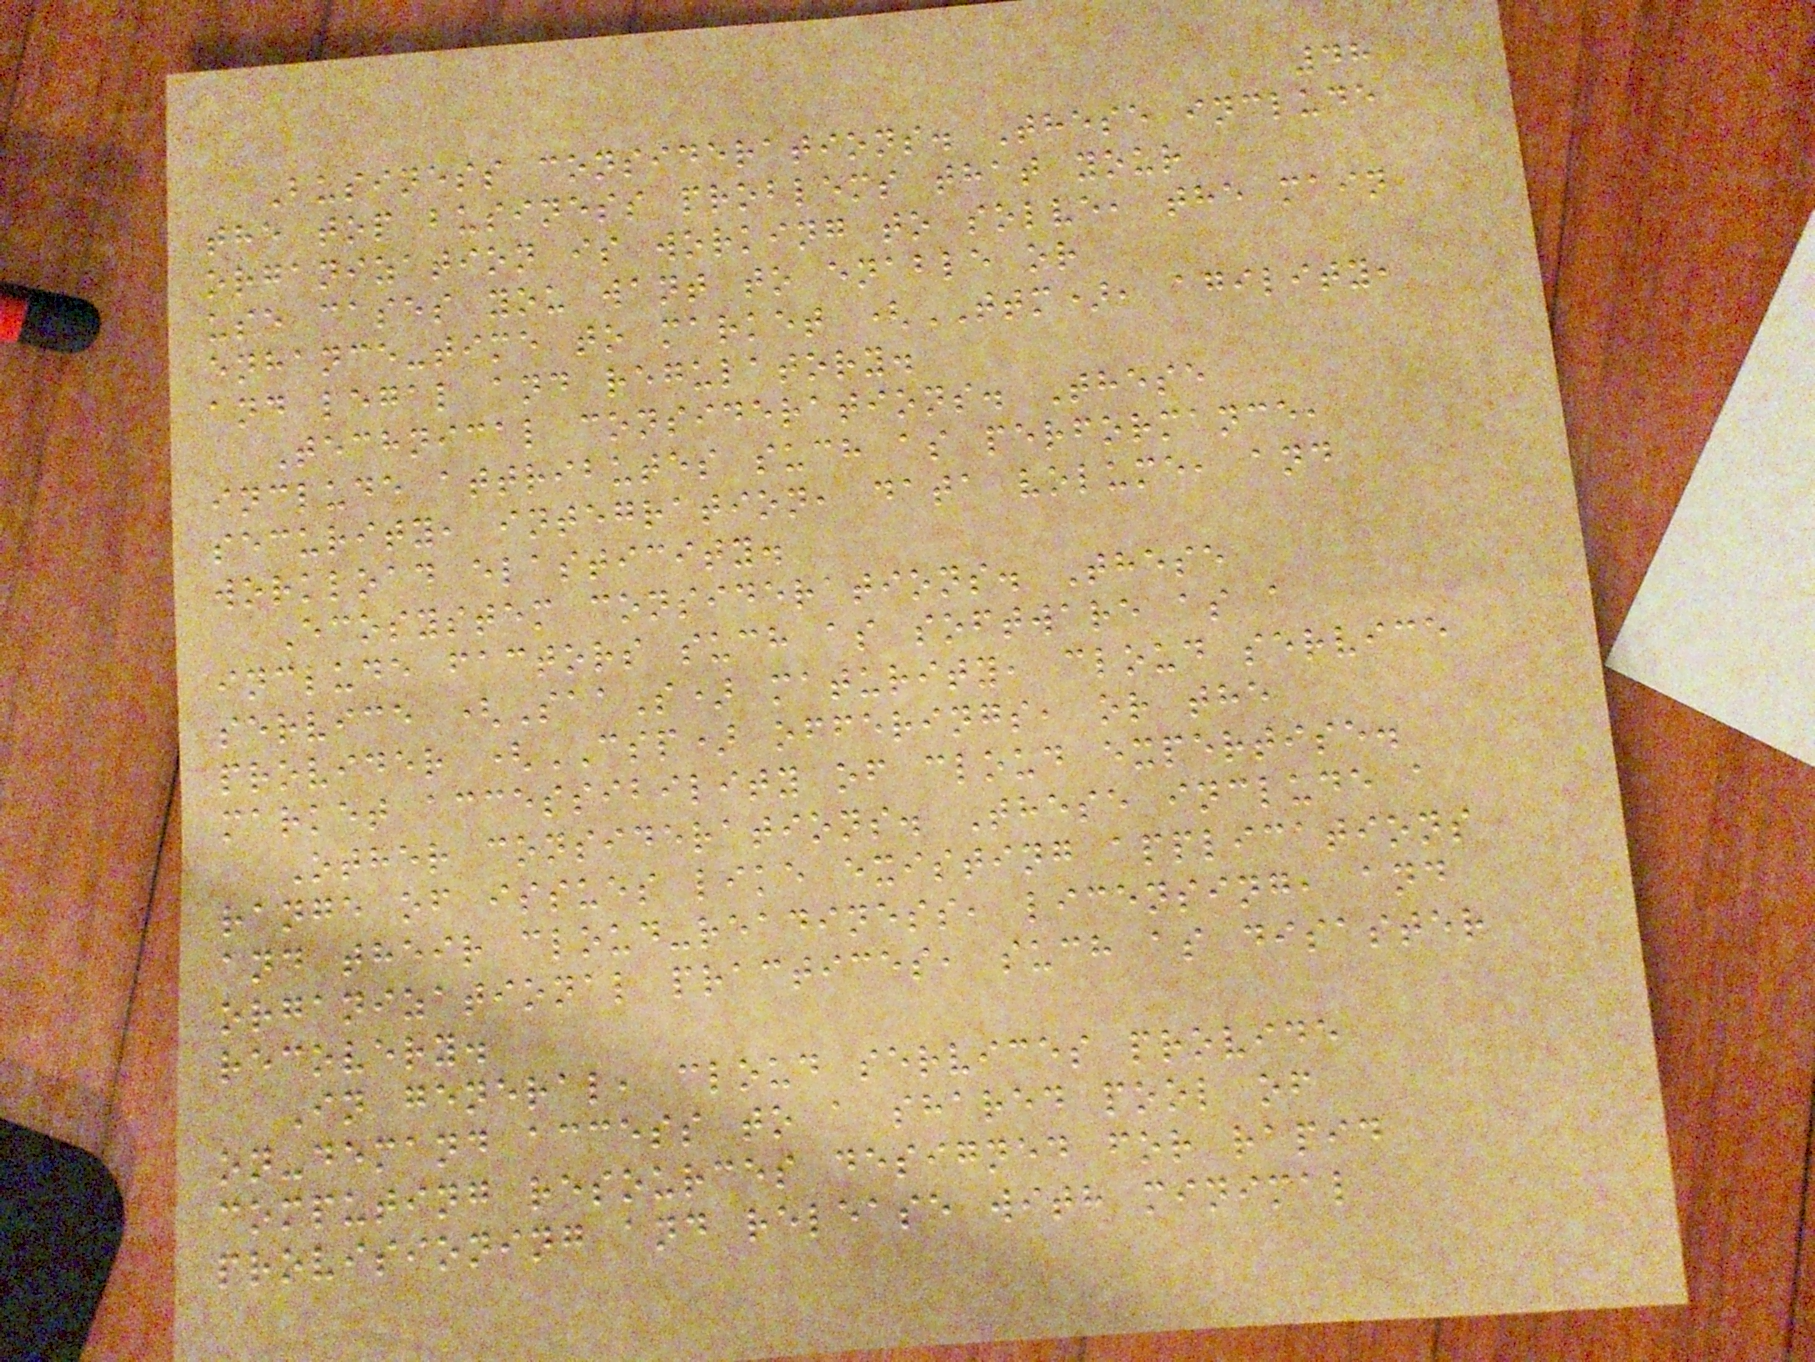48
Business considerations. These include
the top business problems that your
organization is working to solve, the main
use cases you want to enable or
enhance-time to market (TTM), agility,
and legal and regulatory.
Technical considerations. These
include attributes such as performance,
security, integration, data volume, and
workload elasticity.
Ecosystem considerations. These
include factors such as software as a
service (SaaS) maturity, cloud service
provider (CSP) offerings, or the
market accessibility of cloud expertise.
Other considerations. These include a
range of issues like existing applications
and their cloud-readiness, licensing, and
organizational practices, such as disaster
recovery.
In general, cloud services provide
on-demand access to a shared pool of
computing resources designed for rapid
provisioning and release with minimal
